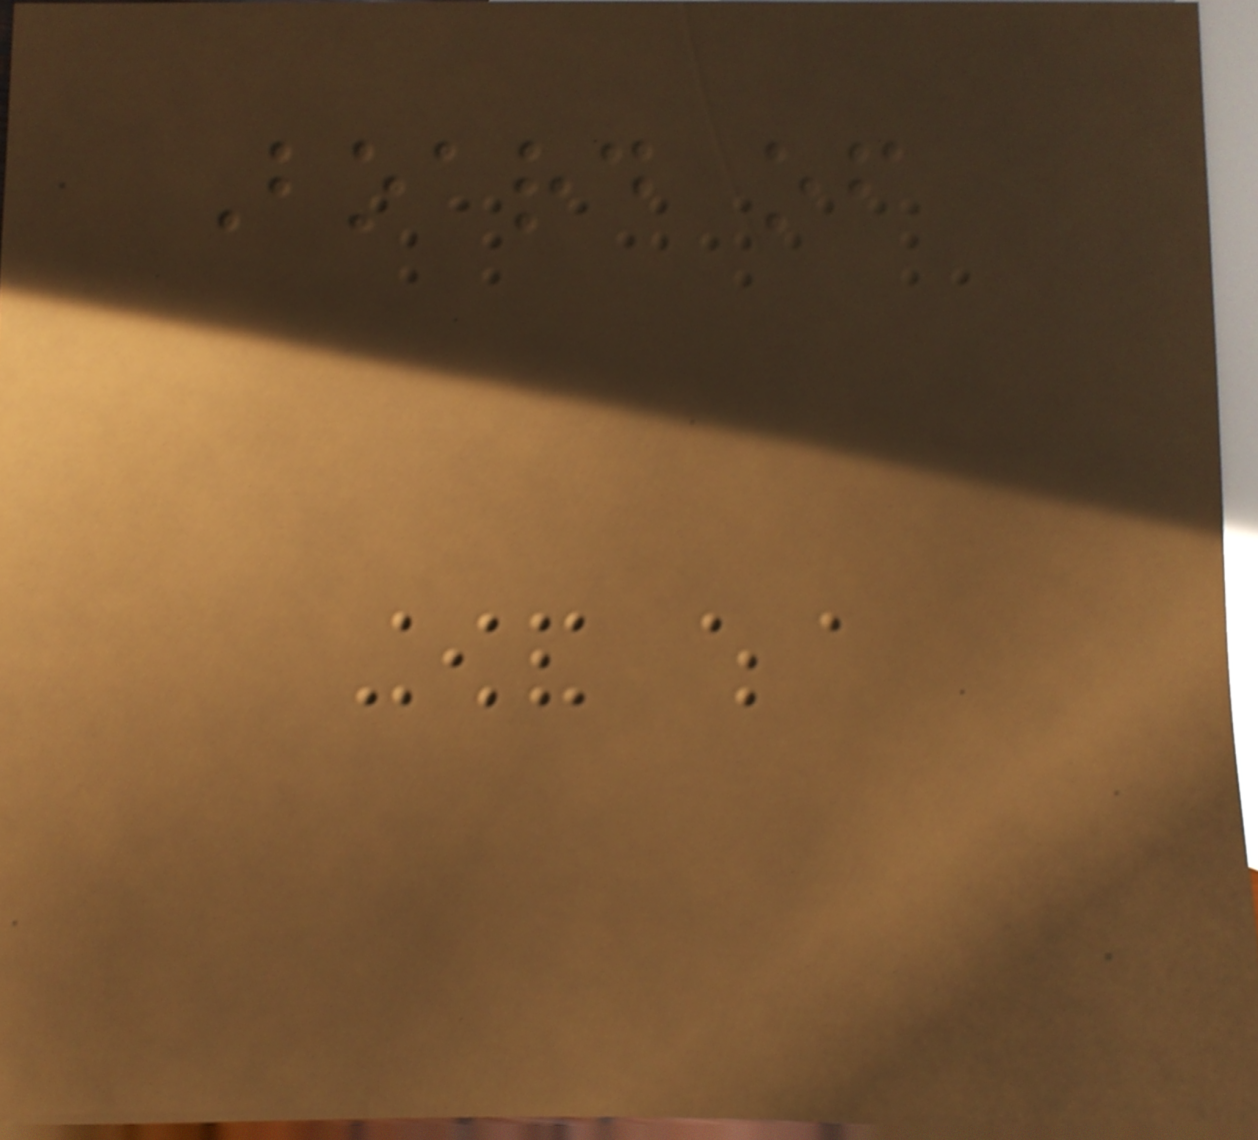Board of
